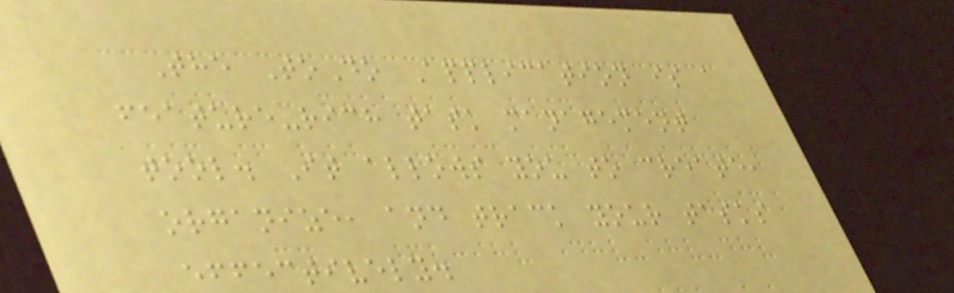The ToDo Application is a
feature-rich task management
tool. It allows you to create,
organize, and track your tasks
effectively.
